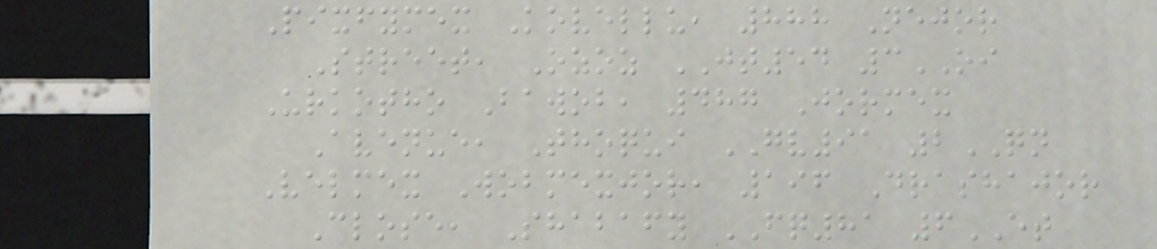Pixfymex Kovellu, 888 Nejor
Street, Ozoz JT54 3OI
Urkotho Bawob, 487 Jormex
Avenue, Thoqui GV91 2QN
Velmex Wobmexjor, 196 Drashajor
Close, Shabafy FQ81 6ET
